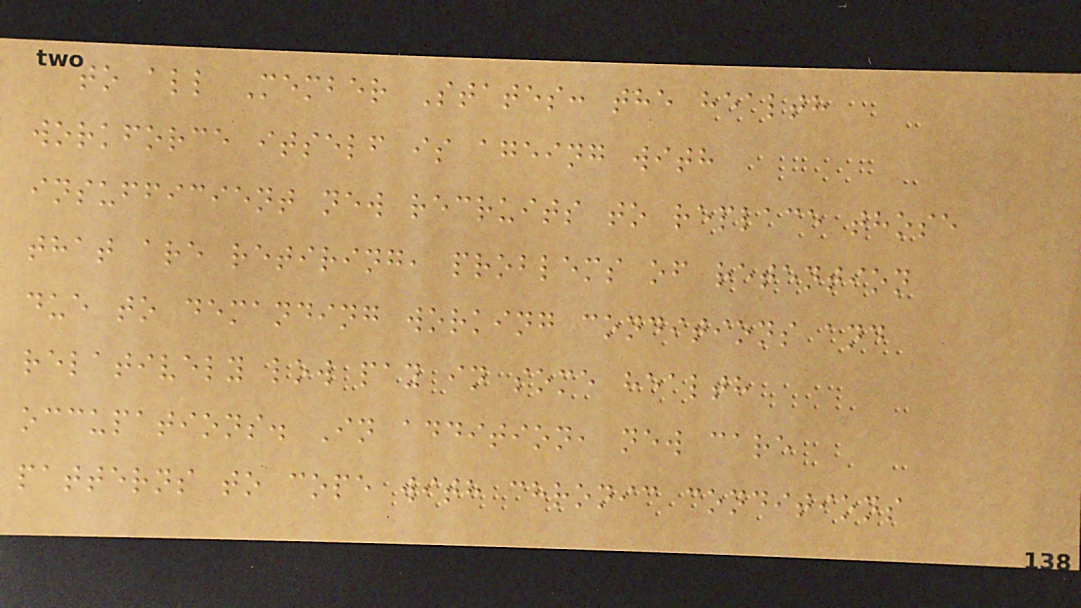to all Member States: the health
workforce itself is ageing with
insufficient new recruits to replace those
that are retiring, problems of retention
due to demanding working conditions and
relatively low pay in some health
occupations. In addition, new care
patterns to cope with chronic conditions
